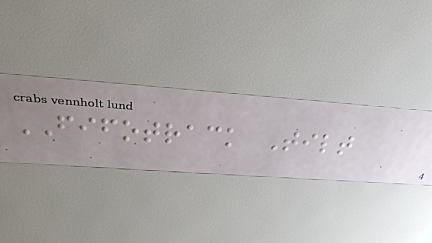FIFOTRACK Tilt
